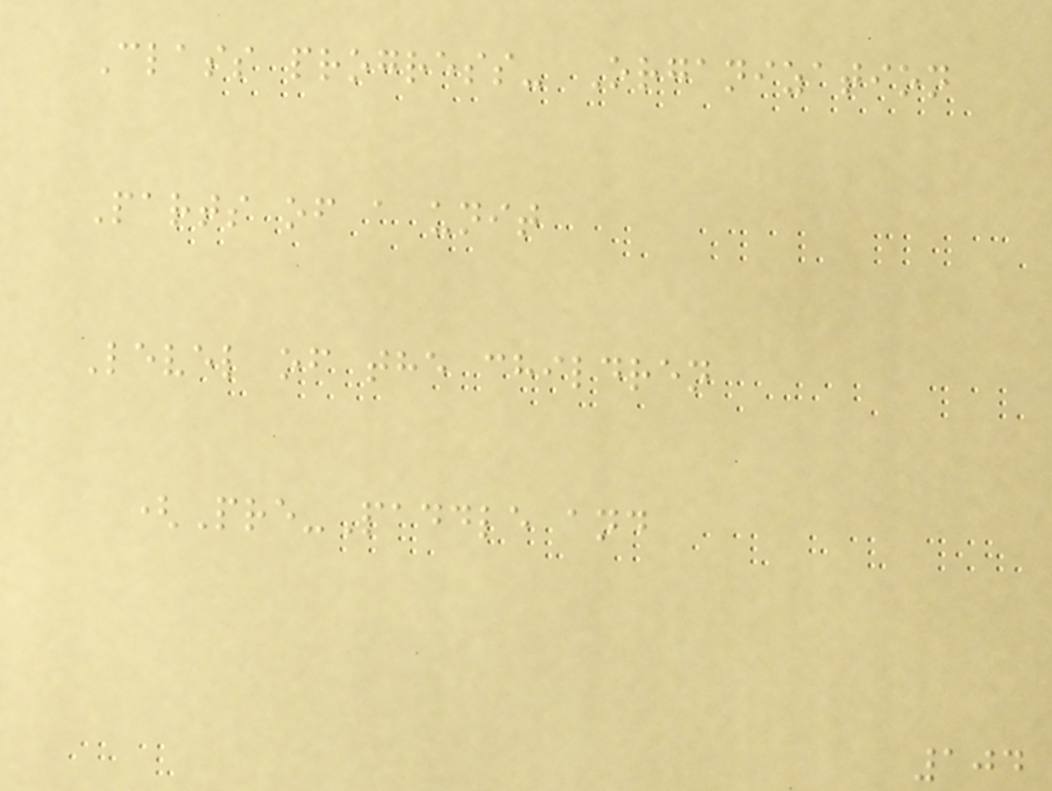Class progress- Organization
Parts of a unit
Level of the children
(Pre-Paddle and
104
